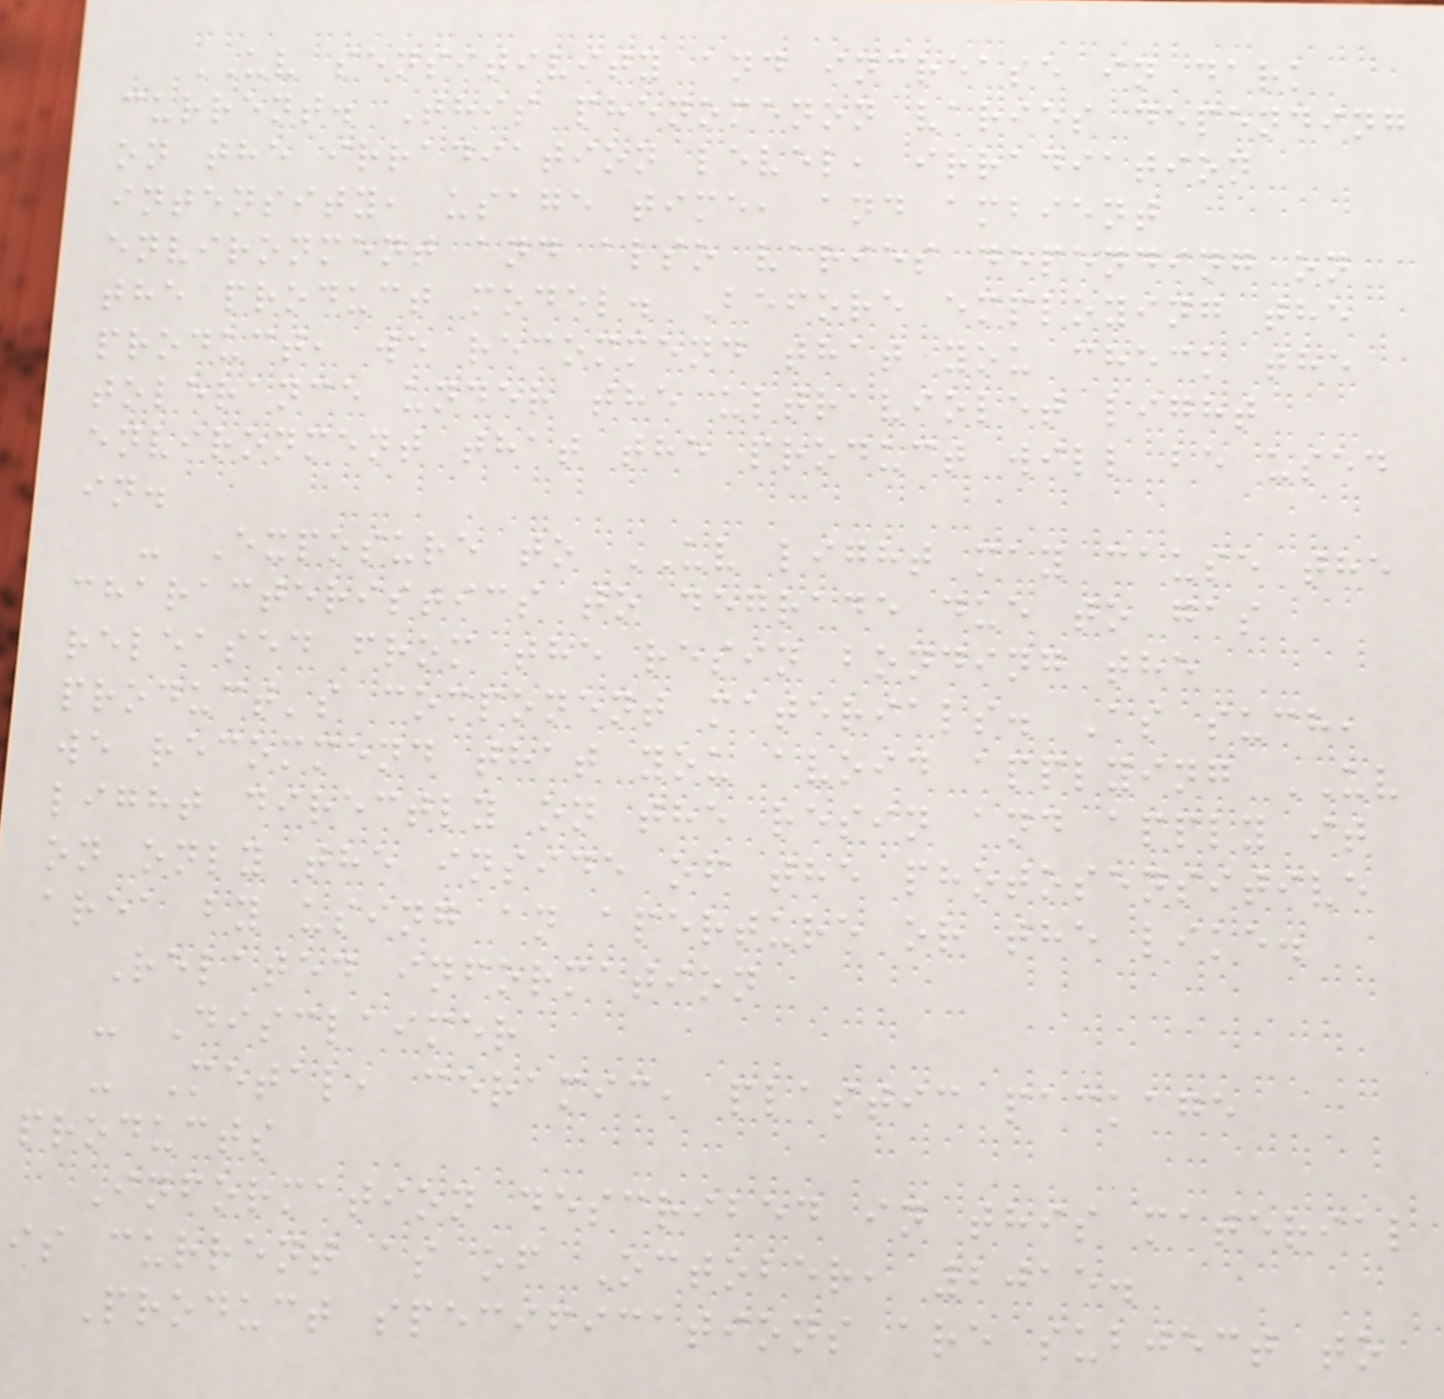UV sensitivity and increase in dark
current. This phenomenon varies depending
on the irradiation level, irradiation
intensity, usage time, and ambient
environment and also varies depending on
the product model. Before employing the
product, we recommend that you check the
tolerance under the ultraviolet light
environment that the product will be used
in.
- Exposure to UV light may cause the
characteristics to degrade due to gas
released from the resin bonding the
product's component materials. As such,
we recommend that you avoid applying UV
light directly on the resin and apply it
on only the inside of the photosensitive
area by using an aperture or the like.
Related information
- Disclaimer
- Metal, ceramic, plastic package
products
Information described in this material
is current as of October, 2015.
Product specifications are subject to
